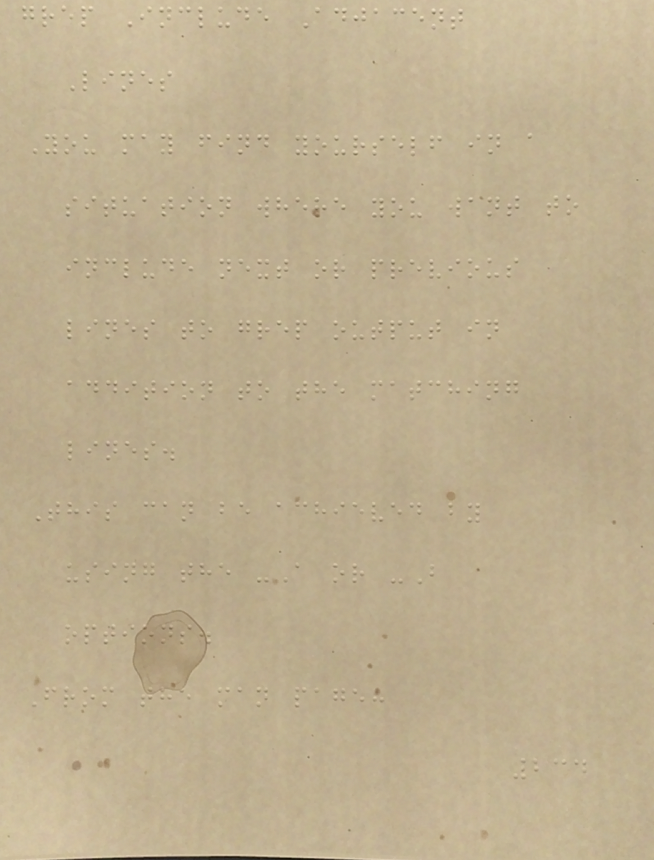grep Include Adjacent
Lines
You may find yourself in a
situation where you want to
include next or previous
lines to grep output in
addition to the matching
lines.
This can be achieved by
using the -A or -B
options.
From the man page:
234
